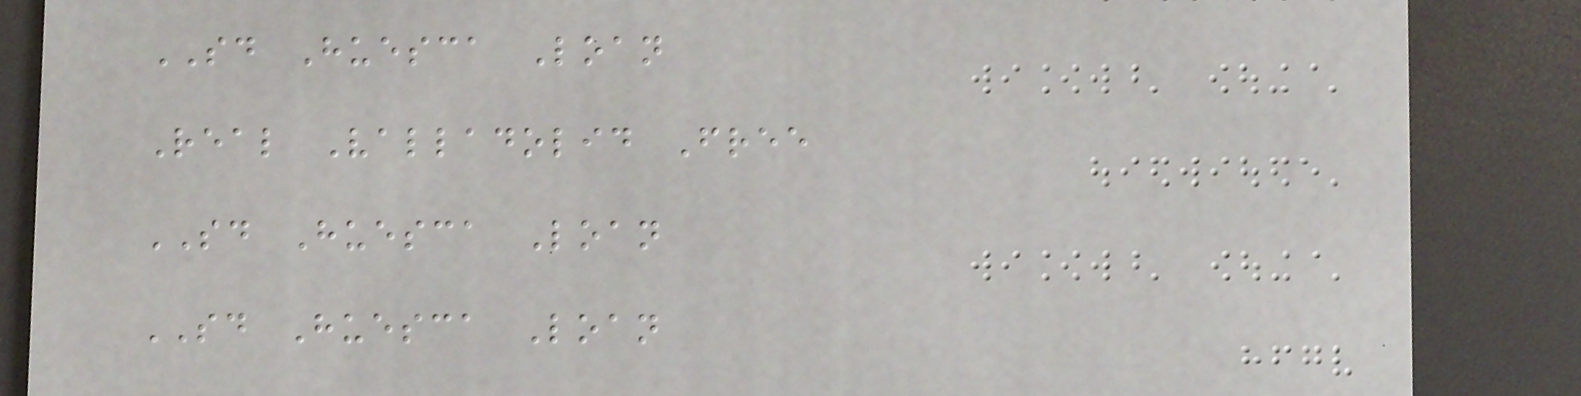SD Huesca Loan
Real Valladolid Free
SD Huesca Loan
SD Huesca Loan
